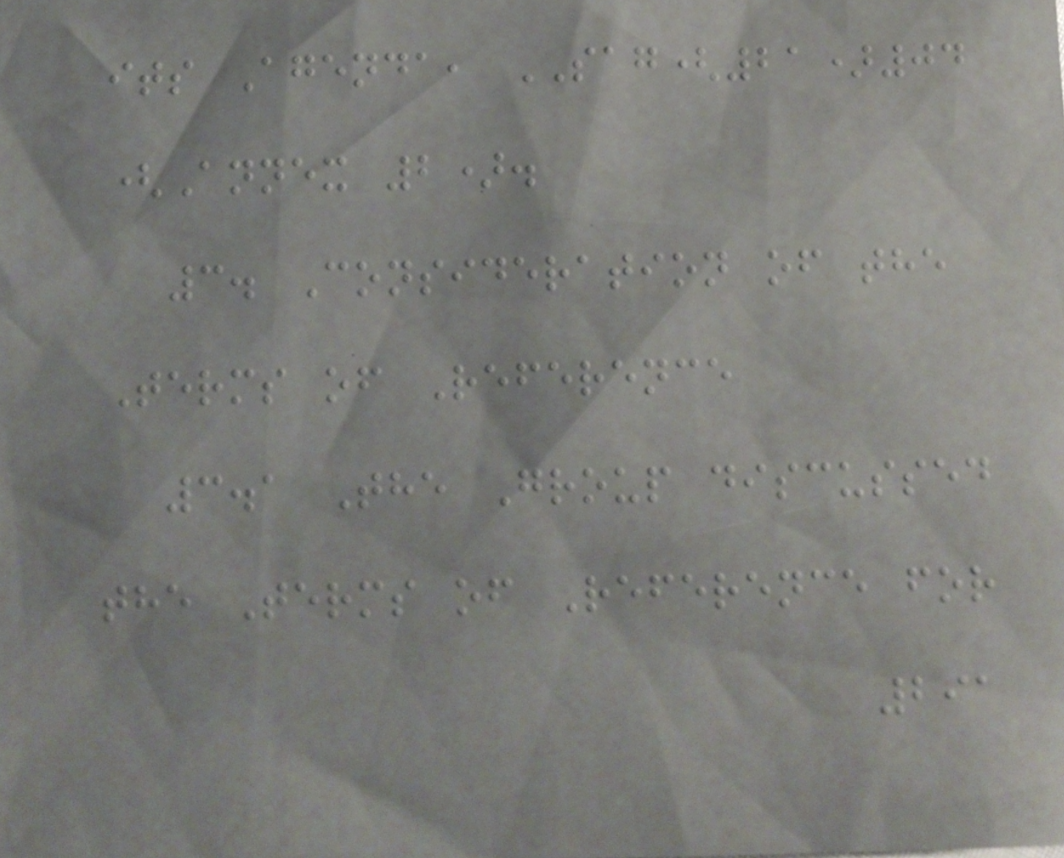its Agenda, SAG(21)04
(Annex 2).
3. Consideration of the
Terms of Reference
3.1 The Group discussed
the Terms of Reference for
291
